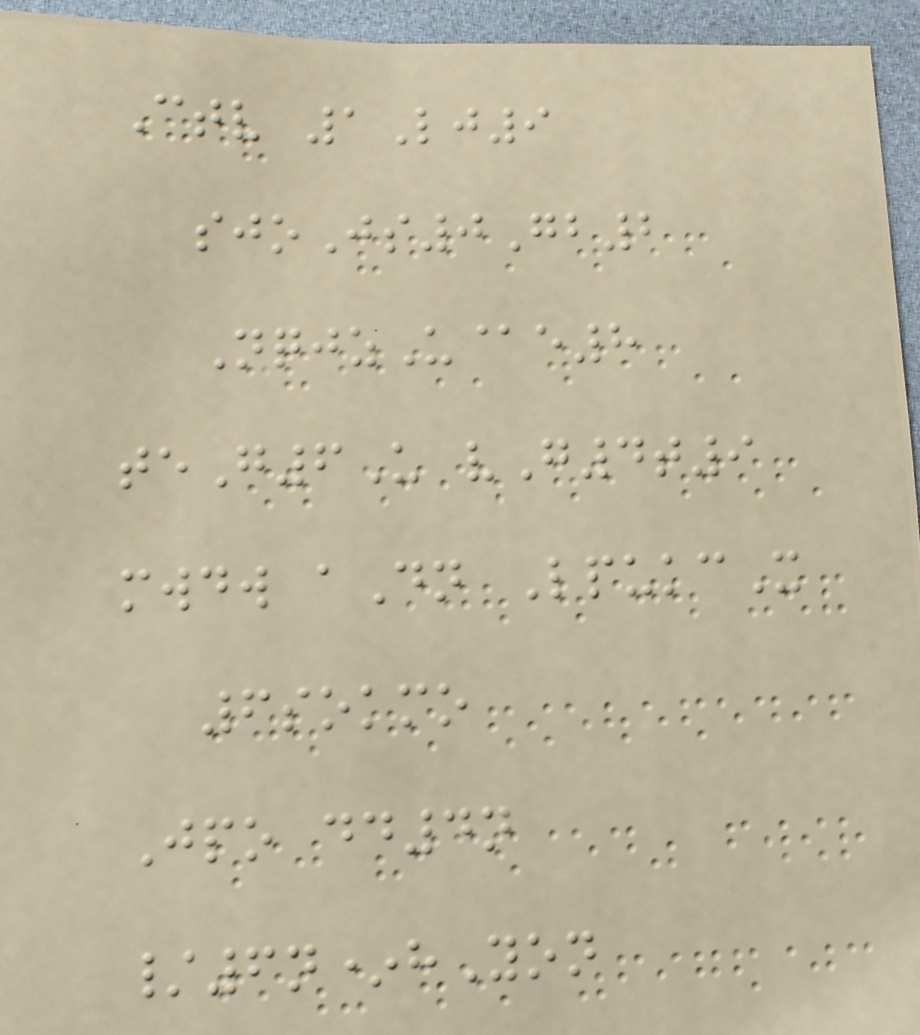Ctv 1Lj9
sjoJs0Gb2
NqjzU@e8
teG6U vG4t9
mwdw aDn LpukcX
6sokmo
Jpo dd4n
/6n*hYon
